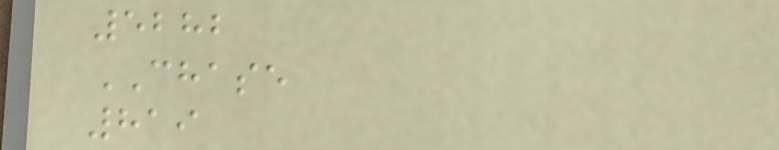5282
CHASE
819
